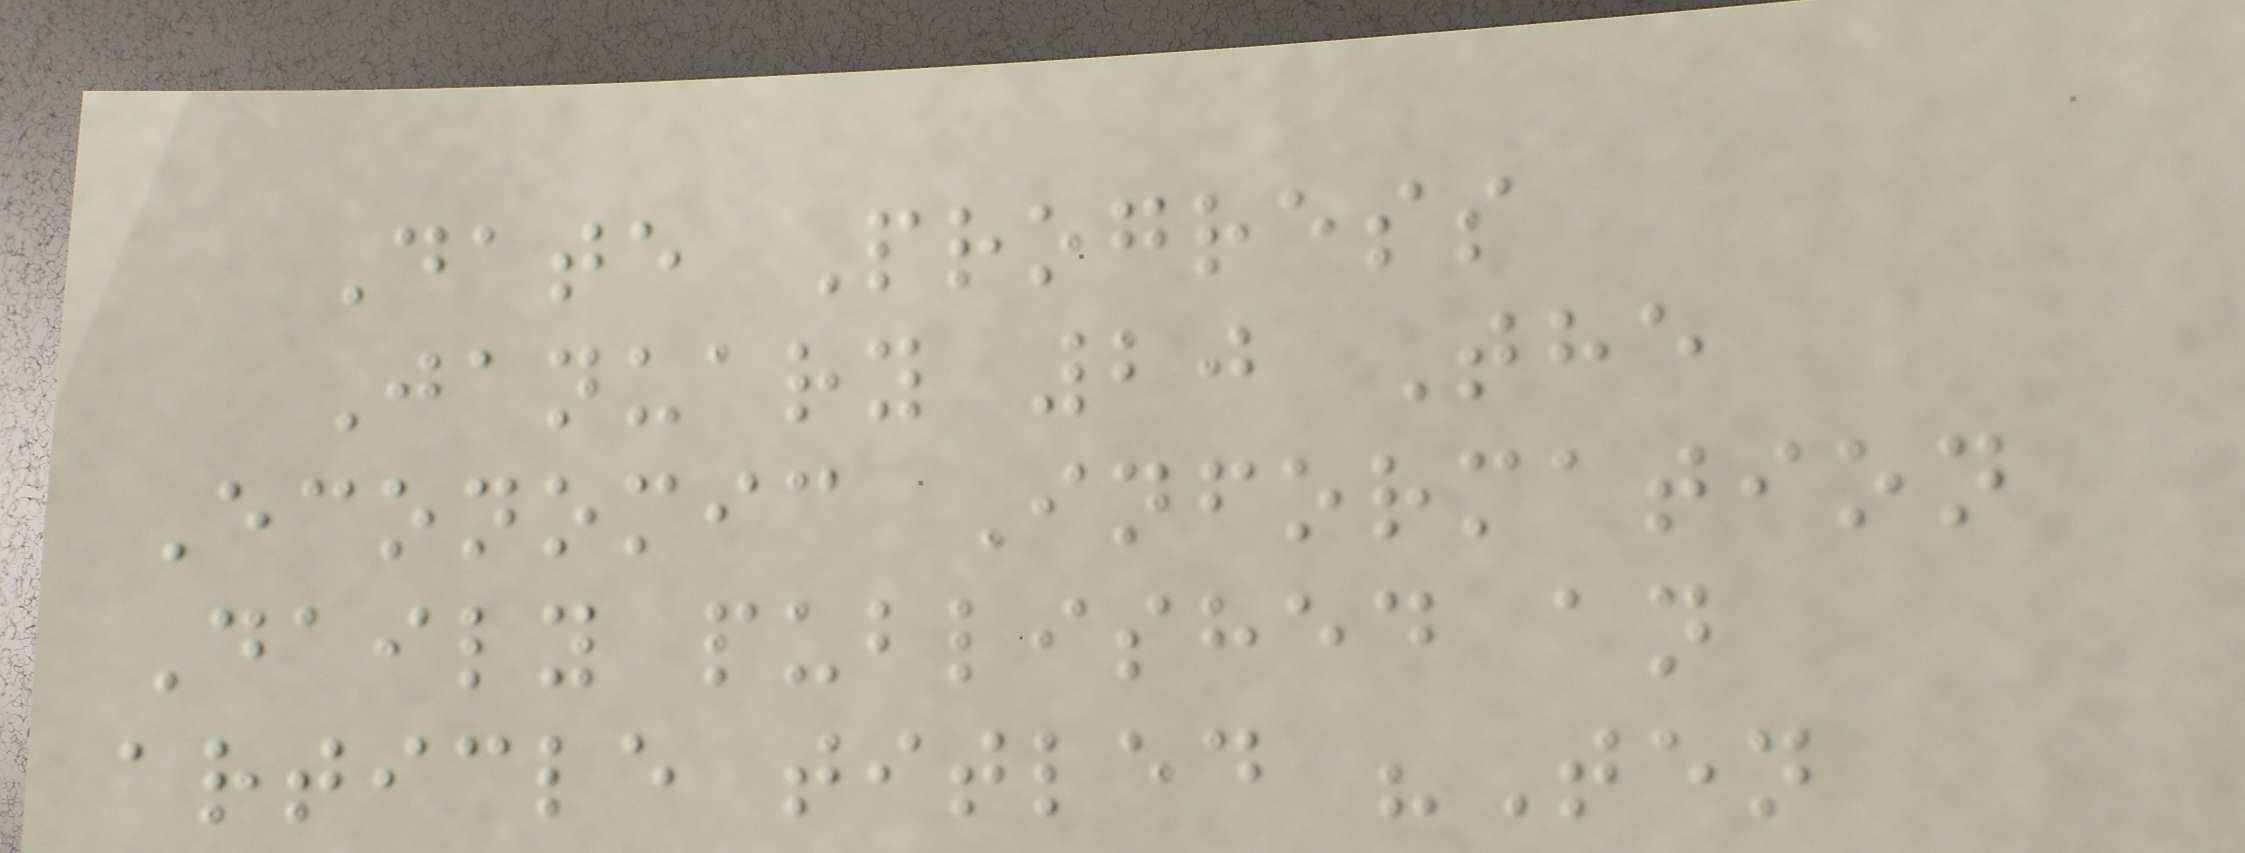Date Progress
January 20 The
Economic Information
Daily published an
article titled "Ten
